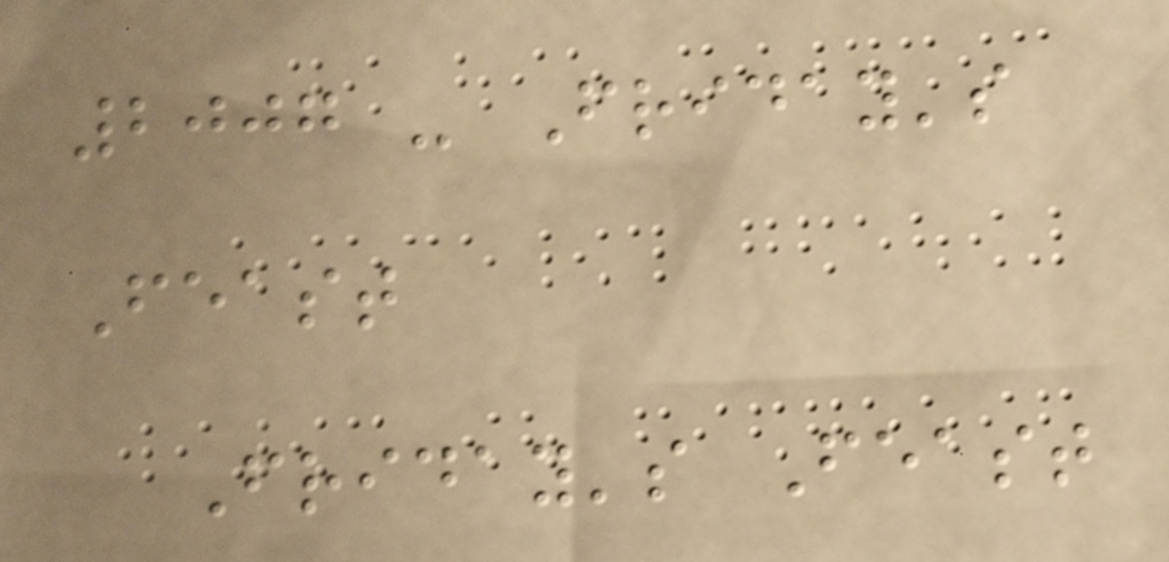2007 - Friday's
Feast
Friday's Feast
